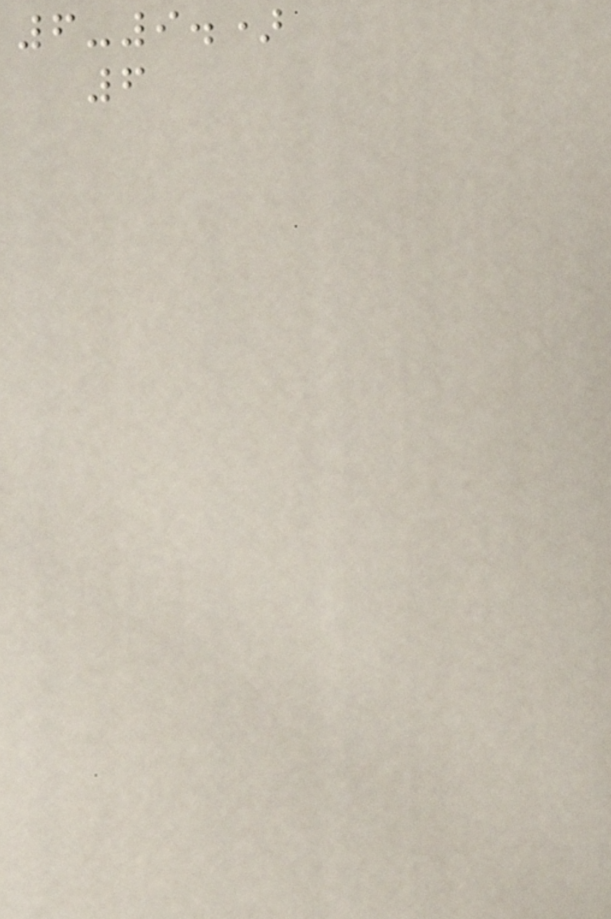6-9.)
6
